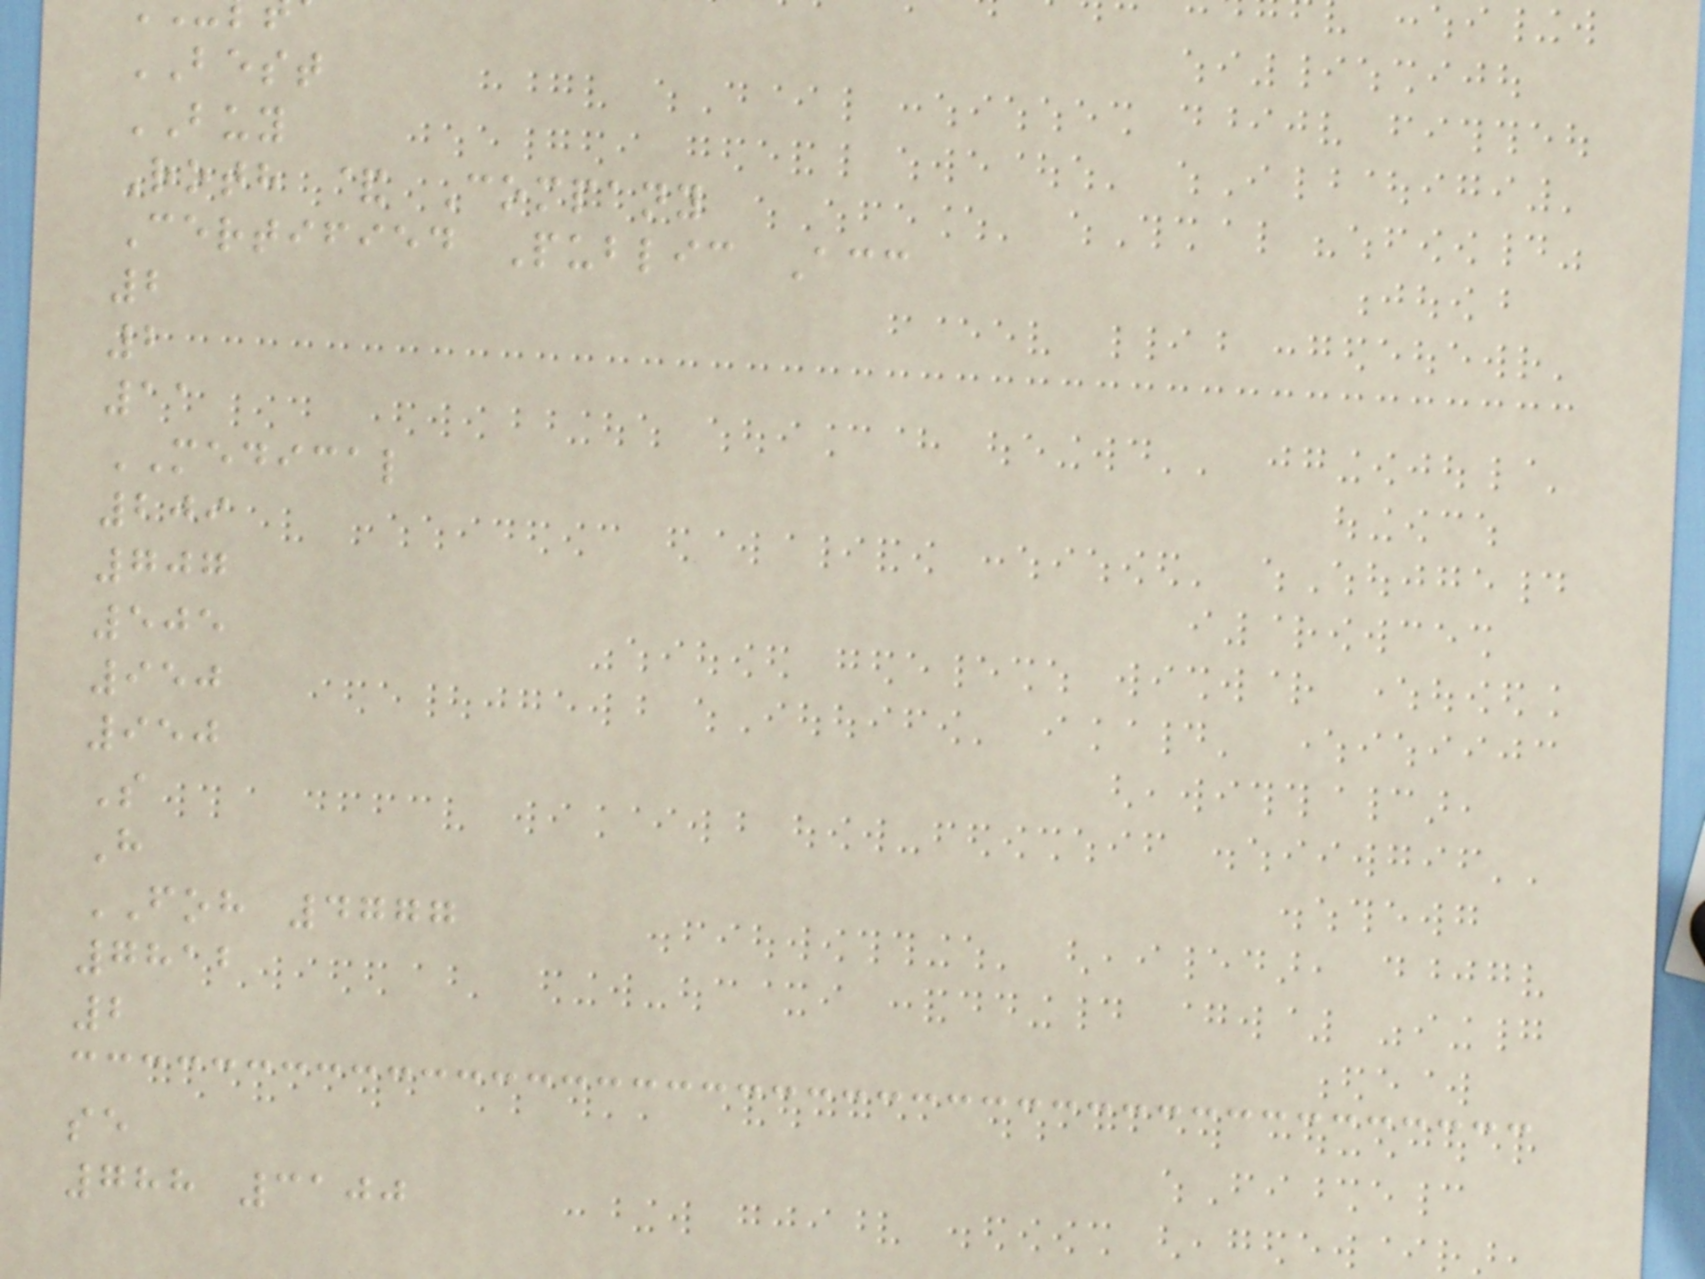BEST
BUY
Roth & Company
Certified Public Acc
2
2
11
MEDICAL
209
707
505
950
950
S
H
FOH 4777
7812
2
se
788 3100
